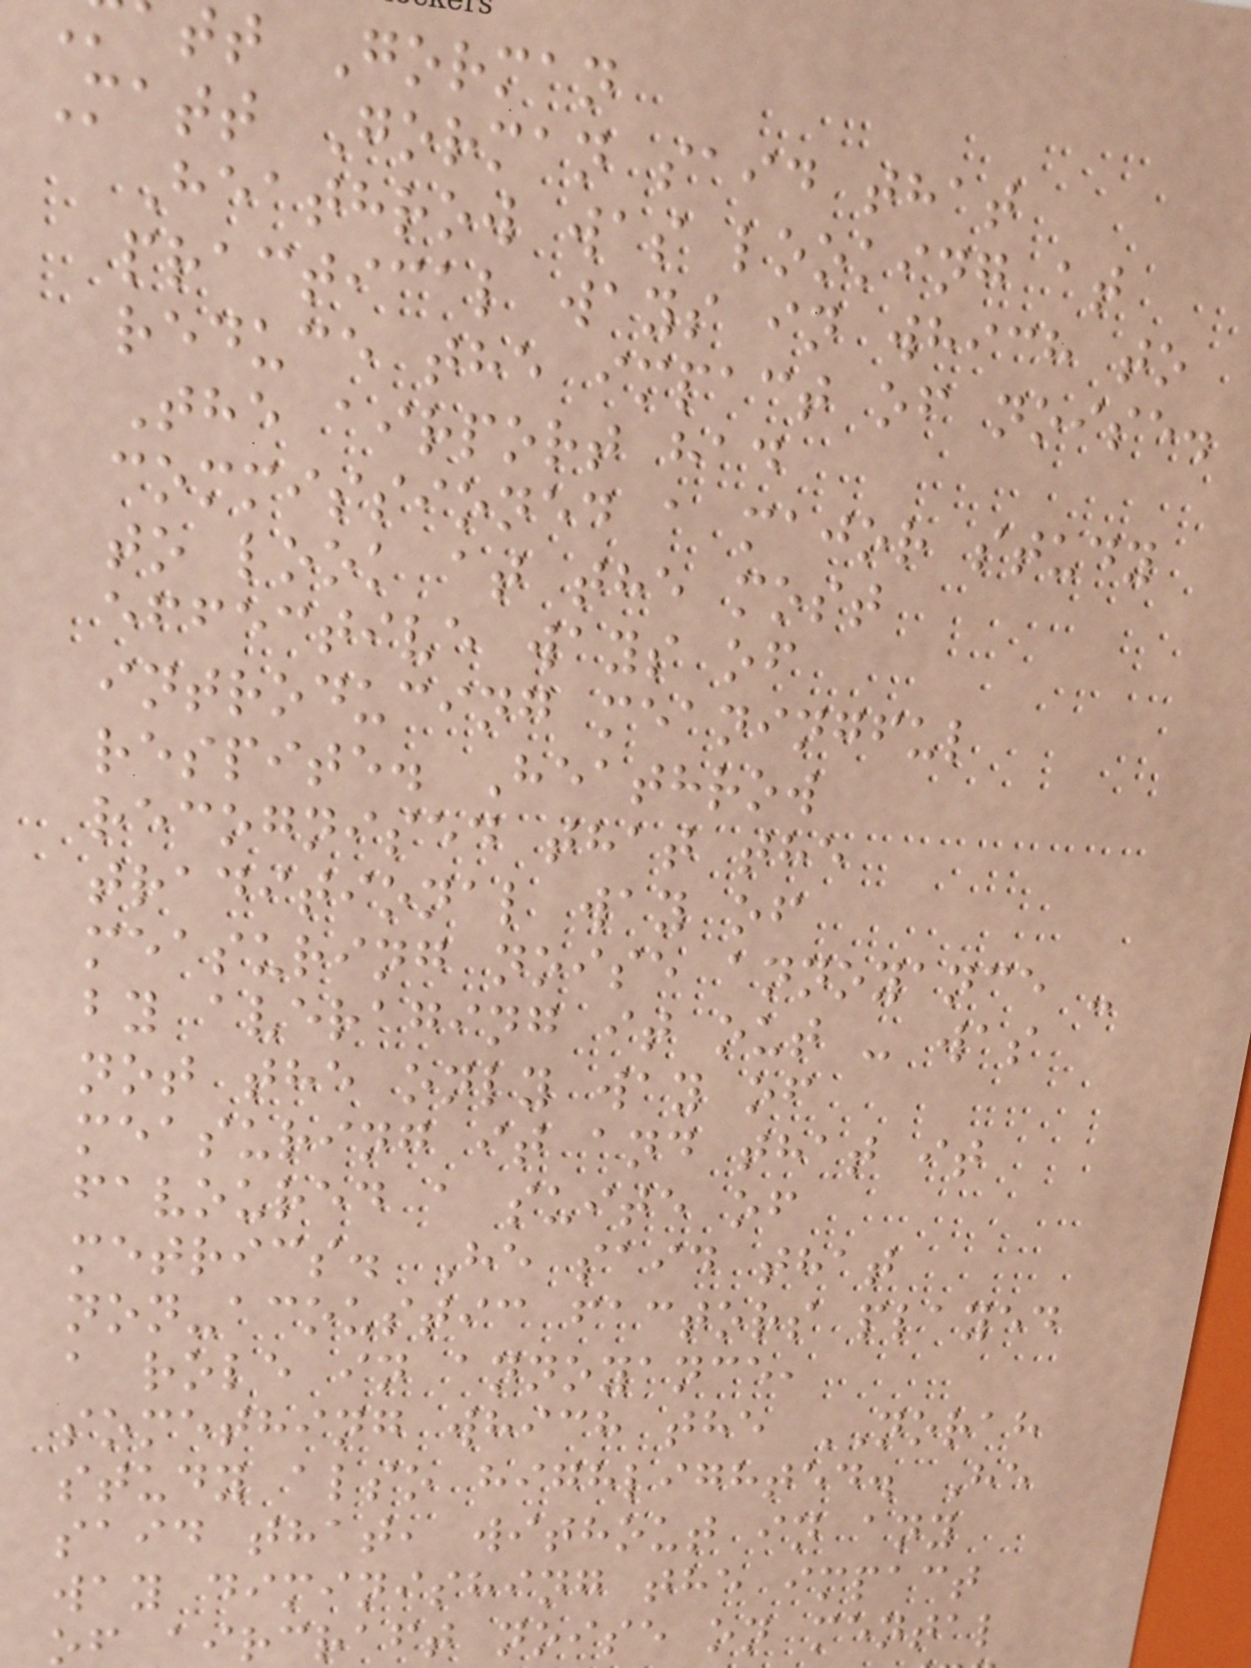tt Gorman
Matt Gorman said that
Heathrow was looking at
practical ways in which to
reduce the impact of noise.
The airport had
commissioned a major study
to look at the most
effective ways of
introducing meaningful
respite. Heathrow
recognised that the
traditional way of
measuring noise annoyance -
by averaging it out - was
not the only way of
measuring it and that it
favoured a suite of
metrics. He said that
non-acoustic factors played
a role in annoyance,
something which the NORAH
study also highlighted. He
said that, without in any
way diminishing the impact
of aircraft noise on mental
